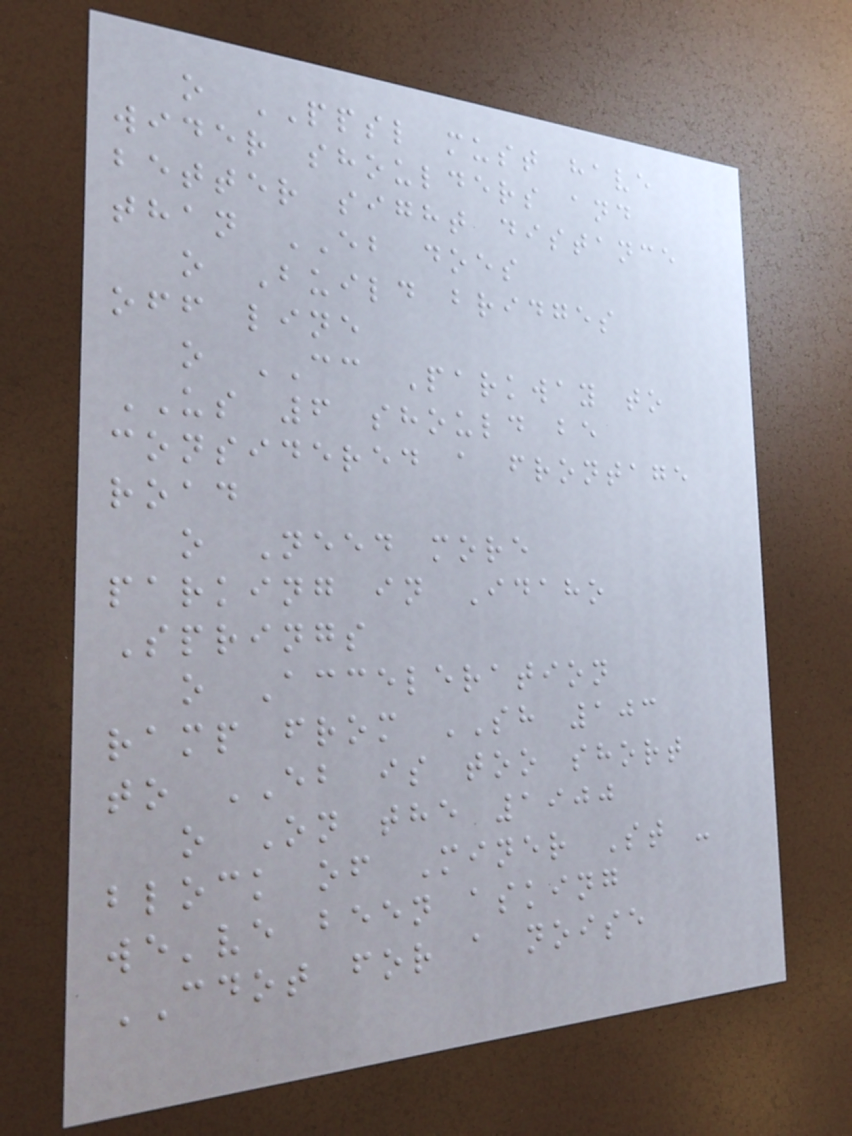o PPSL must have
wider shoulders and
better sight distance
than EB does
o Build bridges
off line
o CC Parkway to
US 6 should be
considered a frontage
road
o Need more
parking in Idaho
Springs
o Acceleration
ramp from SH 103
to EB is too short
o On the 1900
block of Miner St -
we've been asking
CDOT for a noise
